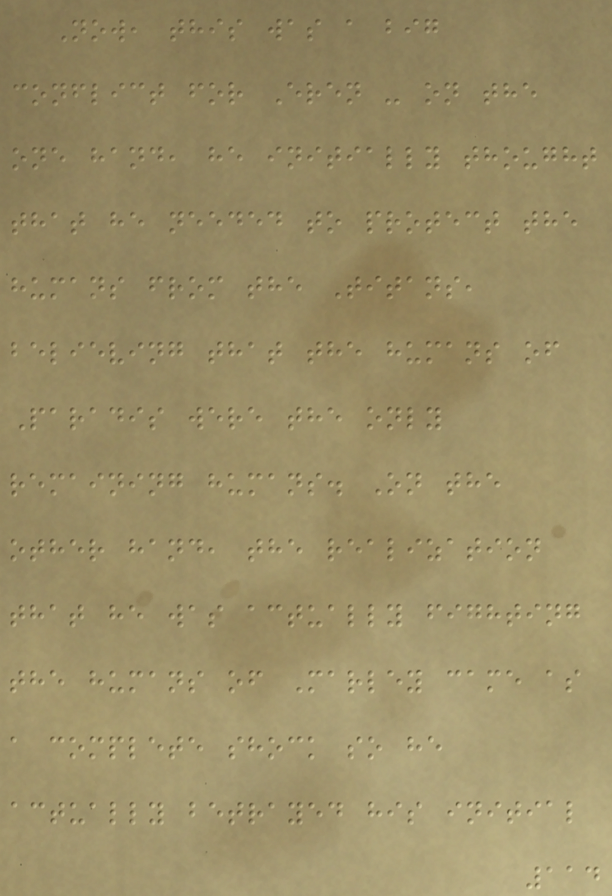Now, this was a big
conflict for Eren - on the
one hand, he initially thought
that he needed to protect the
humans from the Titans,
believing that the humans of
Paradis were the only
remaining humans. On the
other hand, the realization
that he was actually fighting
the humans of Marley came as
a complete shock so he
actually betrayed his initial
114
